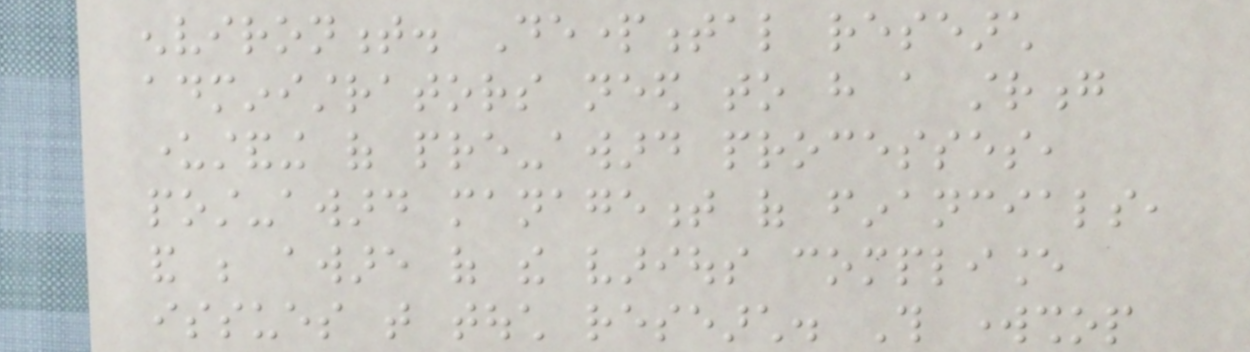environment. Departmental research
administrators need to have a strong
understanding of pre-award processes,
post-award management of financials,
and be aware of the various compliance
issues that touch research. This workshop
